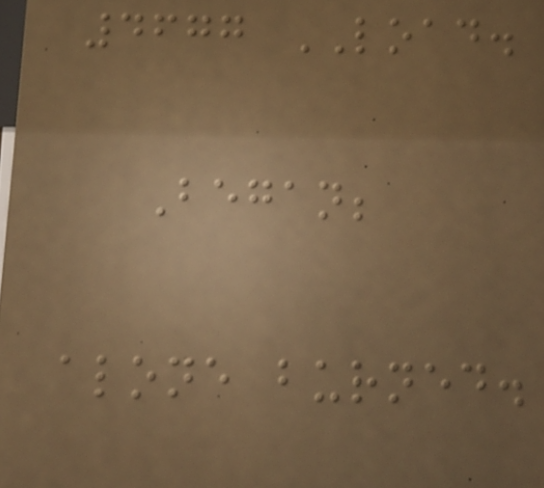4677 LOAD.
Began;
alone burned.
